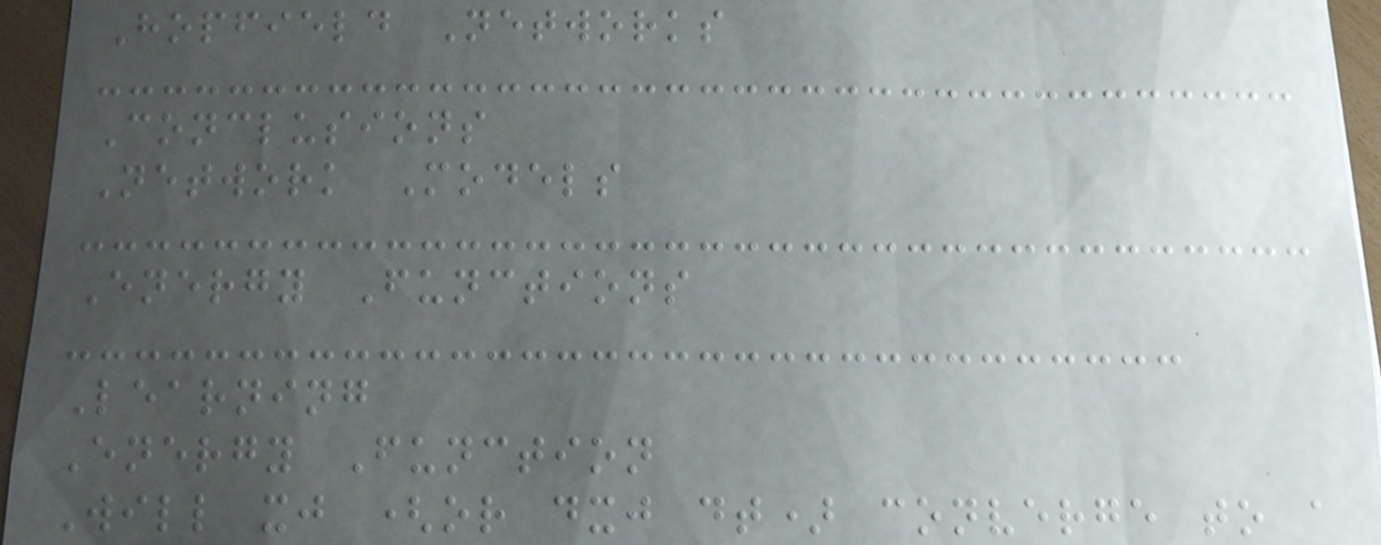Hopfield Networks
Conclusions
Network Models
Energy Functions
Learning
Energy Function
Will xj (or dxj dt) converge to a
